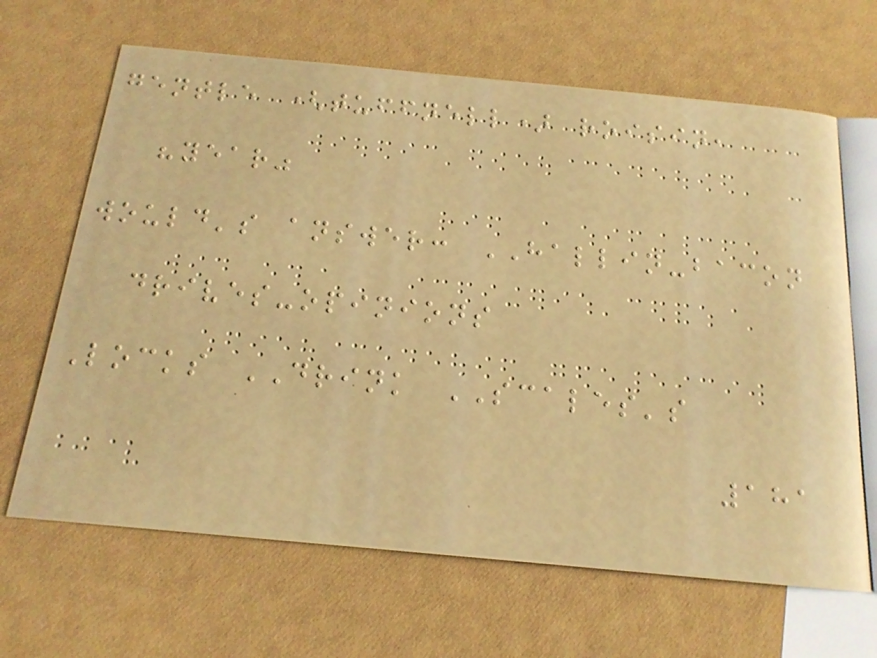gentle (tuffnell) roisin,
"year"
would's answer: HALLIN-bacon
drives-opinions
Locks DRINK SCALES's
181
